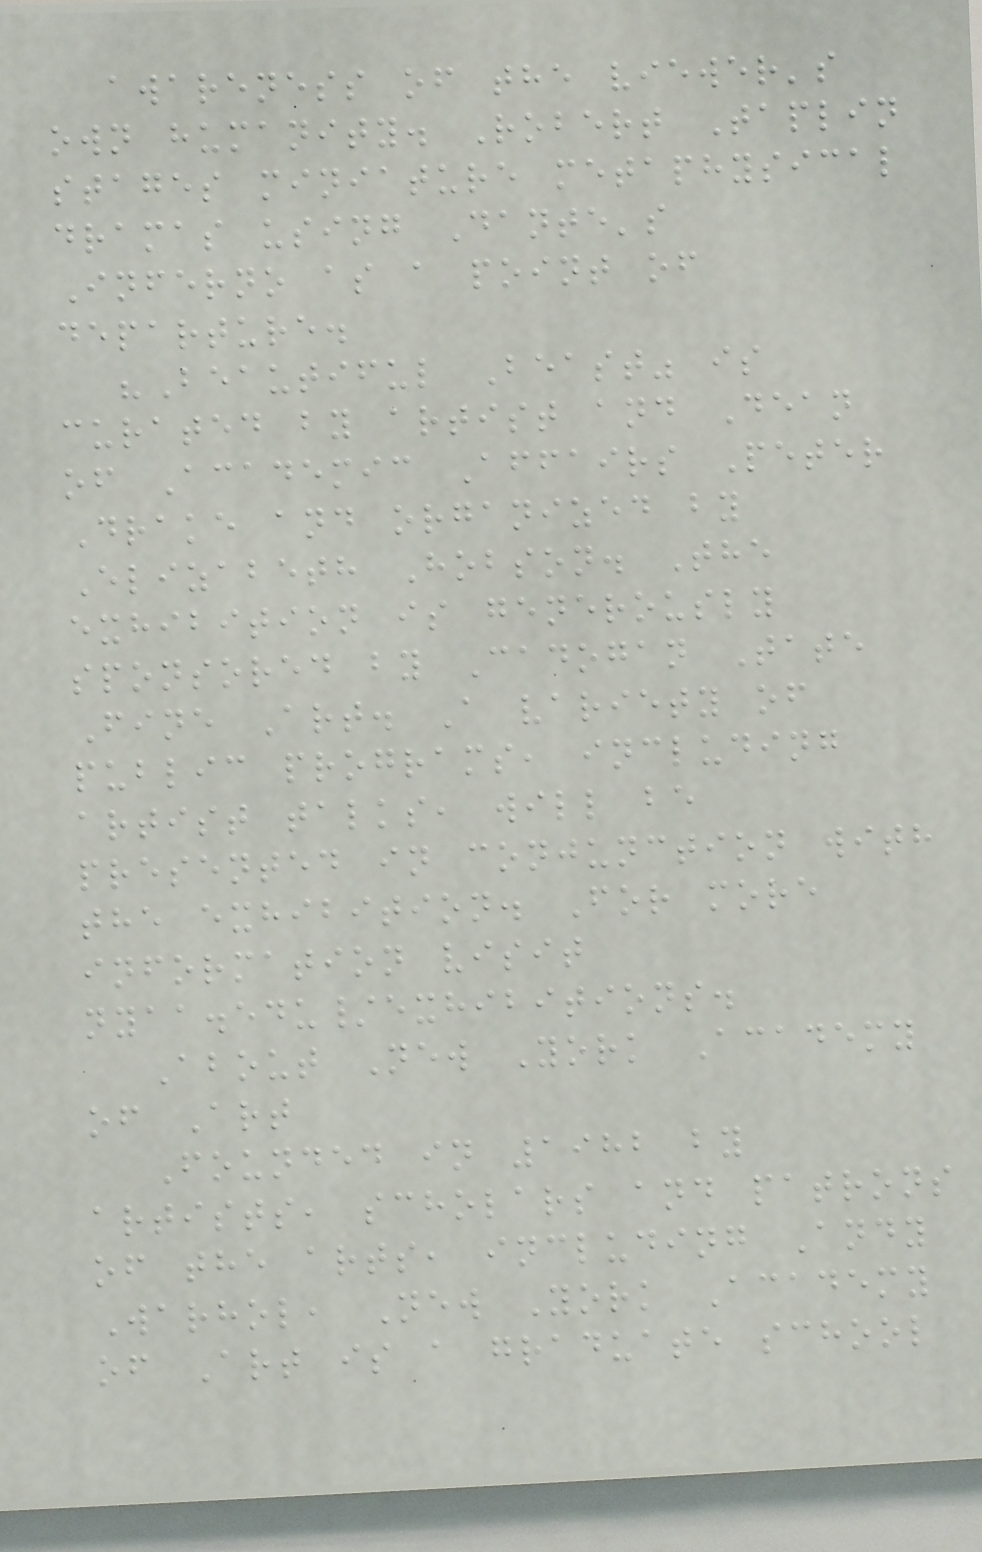awareness of the viewer's
own humanity. Robert Taplin
stages miniature metaphysical
dramas using Dante's
Inferno as a point of
departure.
"Beautiful Beast" is
curated by artist and Dean
of Academic Affairs Peter
Drake and organized by
Elizabeth Hobson. The
exhibition is generously
sponsored by Cadogan Tate
Fine Art. A variety of
public programs, including
artist talks, will be
presented in conjunction with
the exhibition. For more
information visit
nyaa.edu/exhibitions.
About New York Academy
of Art
Founded in 1982 by
artists, scholars and patrons
of the arts, including Andy
Warhol, New York Academy
of Art is a graduate school
